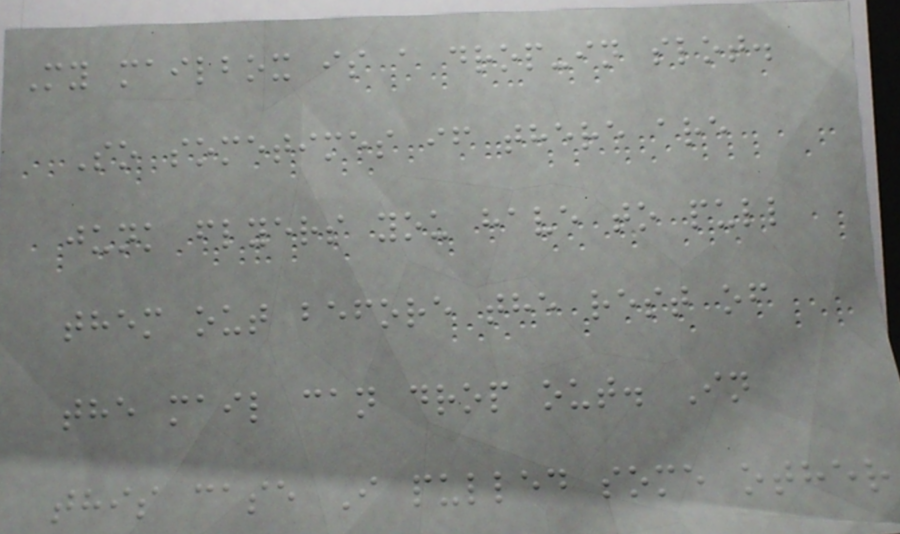My mailbox is a drop-in slot.
So sometimes if there are
junk flyers you have to pull
them out before the rest of
the mail can drop out. In
this case I pulled some other
